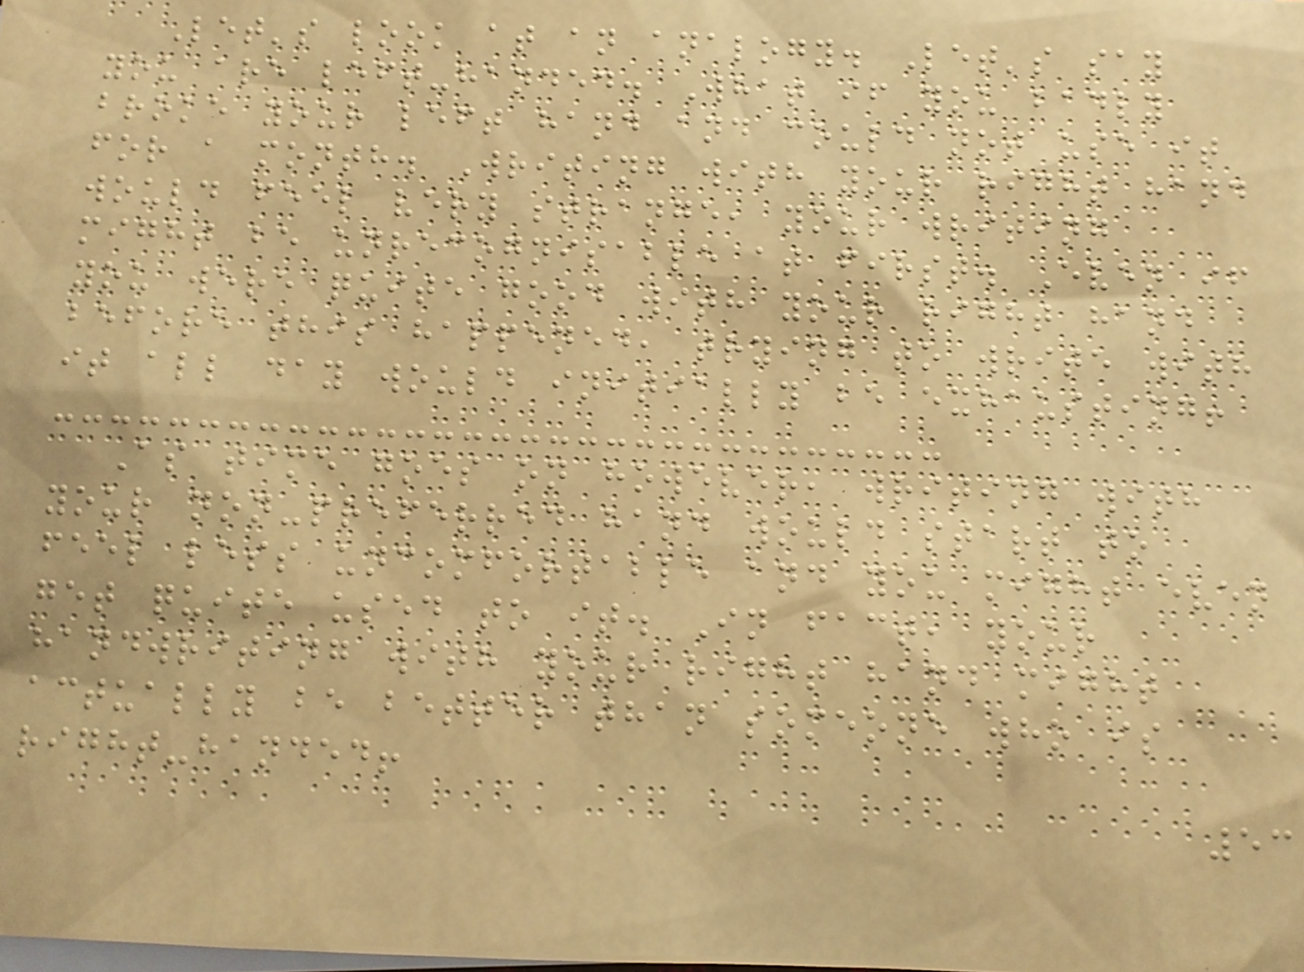Let's look at an analogy. Let's say
you are left-handed. What if you badly
broke your left hand and could not use it
for a month. Writing with your right hand
would feel very strange, your writing
might be unrecognisable at first. Even if
you were quite good with your right hand
before this happened, trying to write with
it all day would initially be exhausting!
As time goes on however, writing with
your non-preferred hand would start to
feel less uncomfortable and you might even
get quite used to it. In fact, your
handwriting with your right hand might
actually be better than someone who is
right-handed!
53
